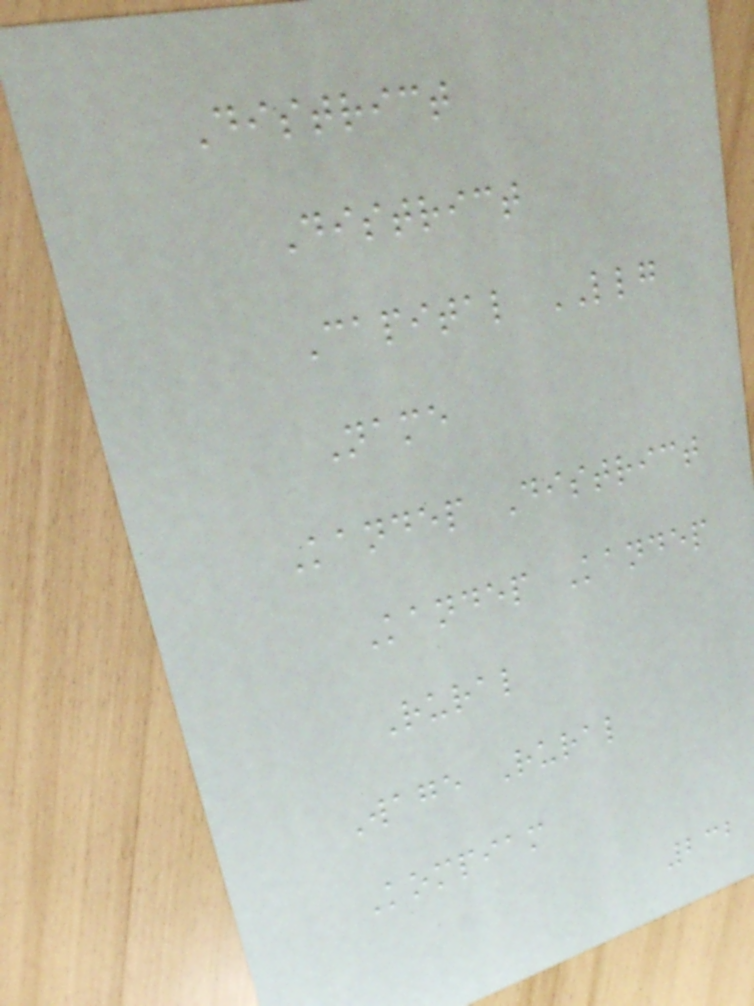District
District
Capital LLG
Name
Kandep District
Kandep Kandep
Rural
Wage Rural
Kompiam
232
